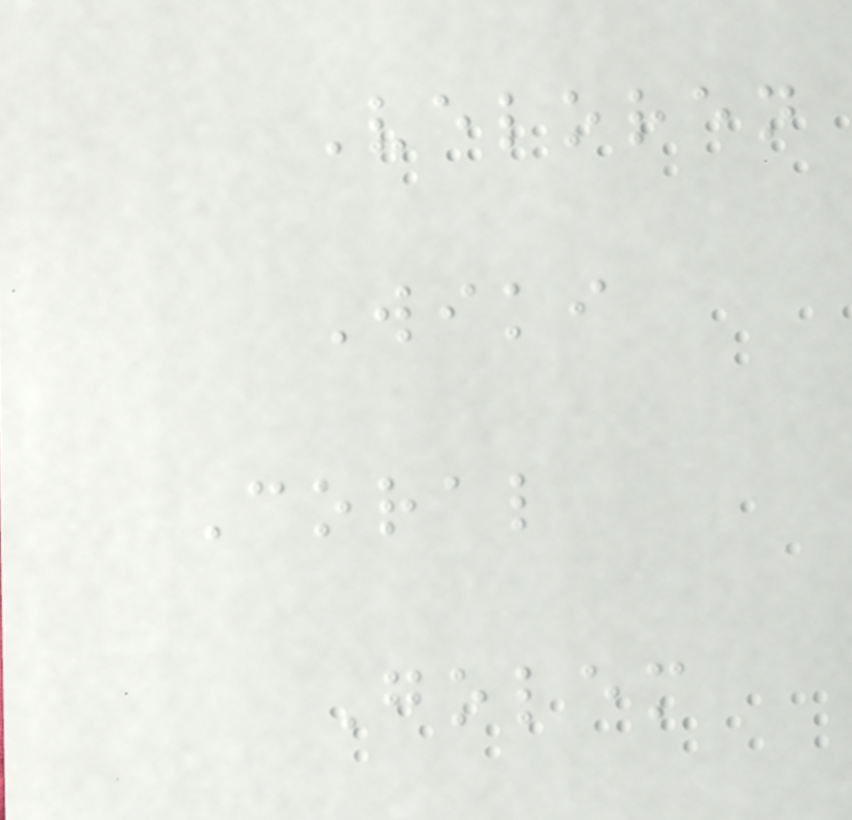Veloren
Wiki
Coral
Golem
